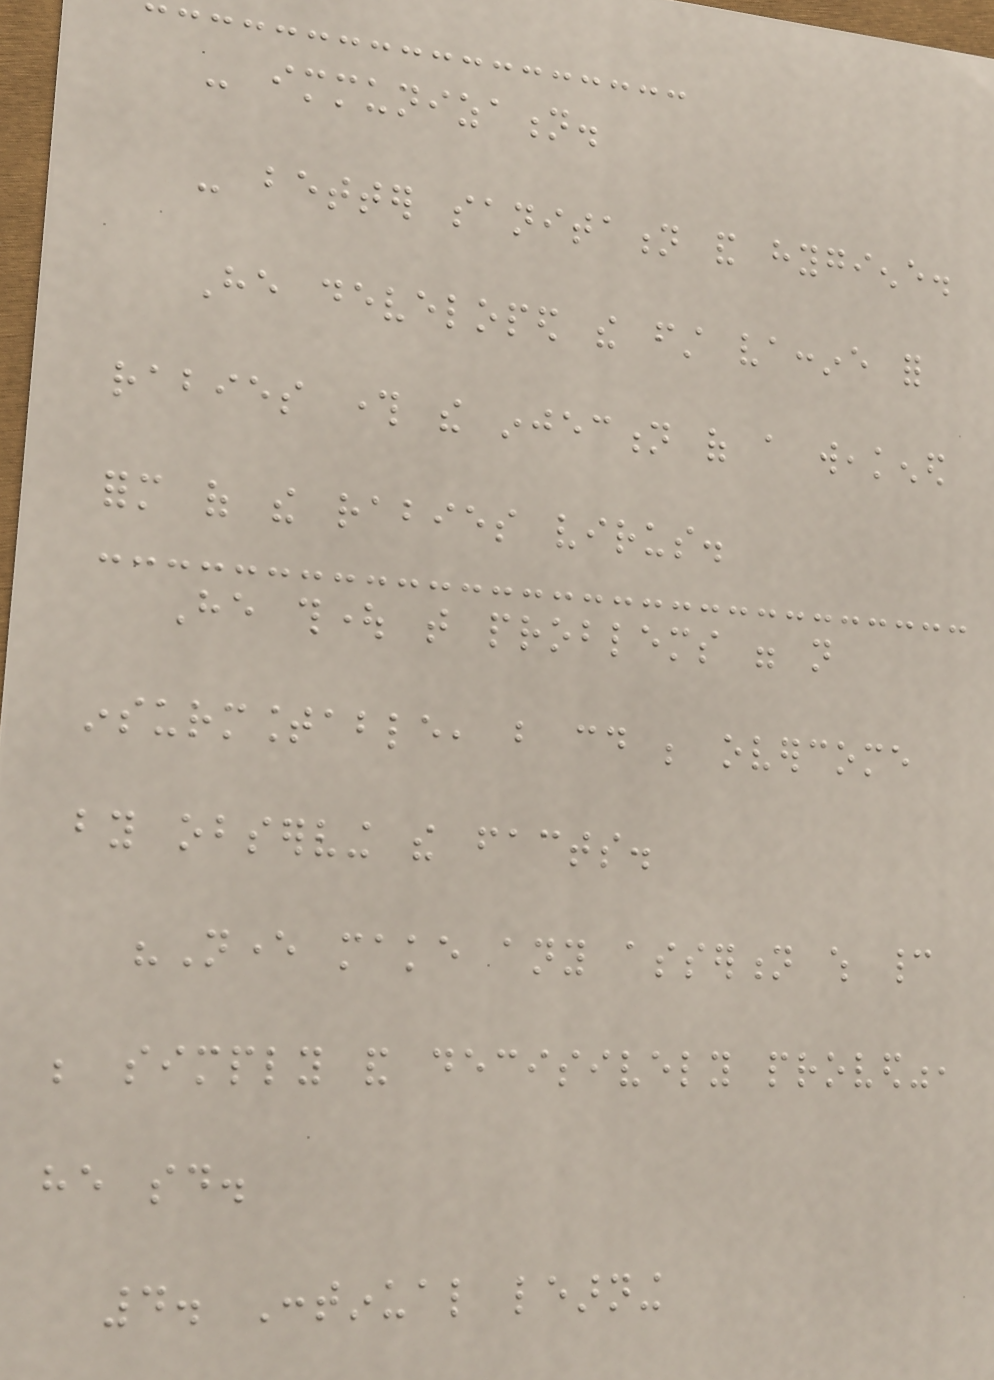- immunization.
- better sanitation and hygiene.
He developed the first vaccine for
rabies through the injection of a weakened
form of the rabies virus.
He thought that problems were not
insurmountable, but could be overcome
by observing the facts.
"Never make any assertion which cannot
be simply and decisively proved",
he said.
4. Continual learning
